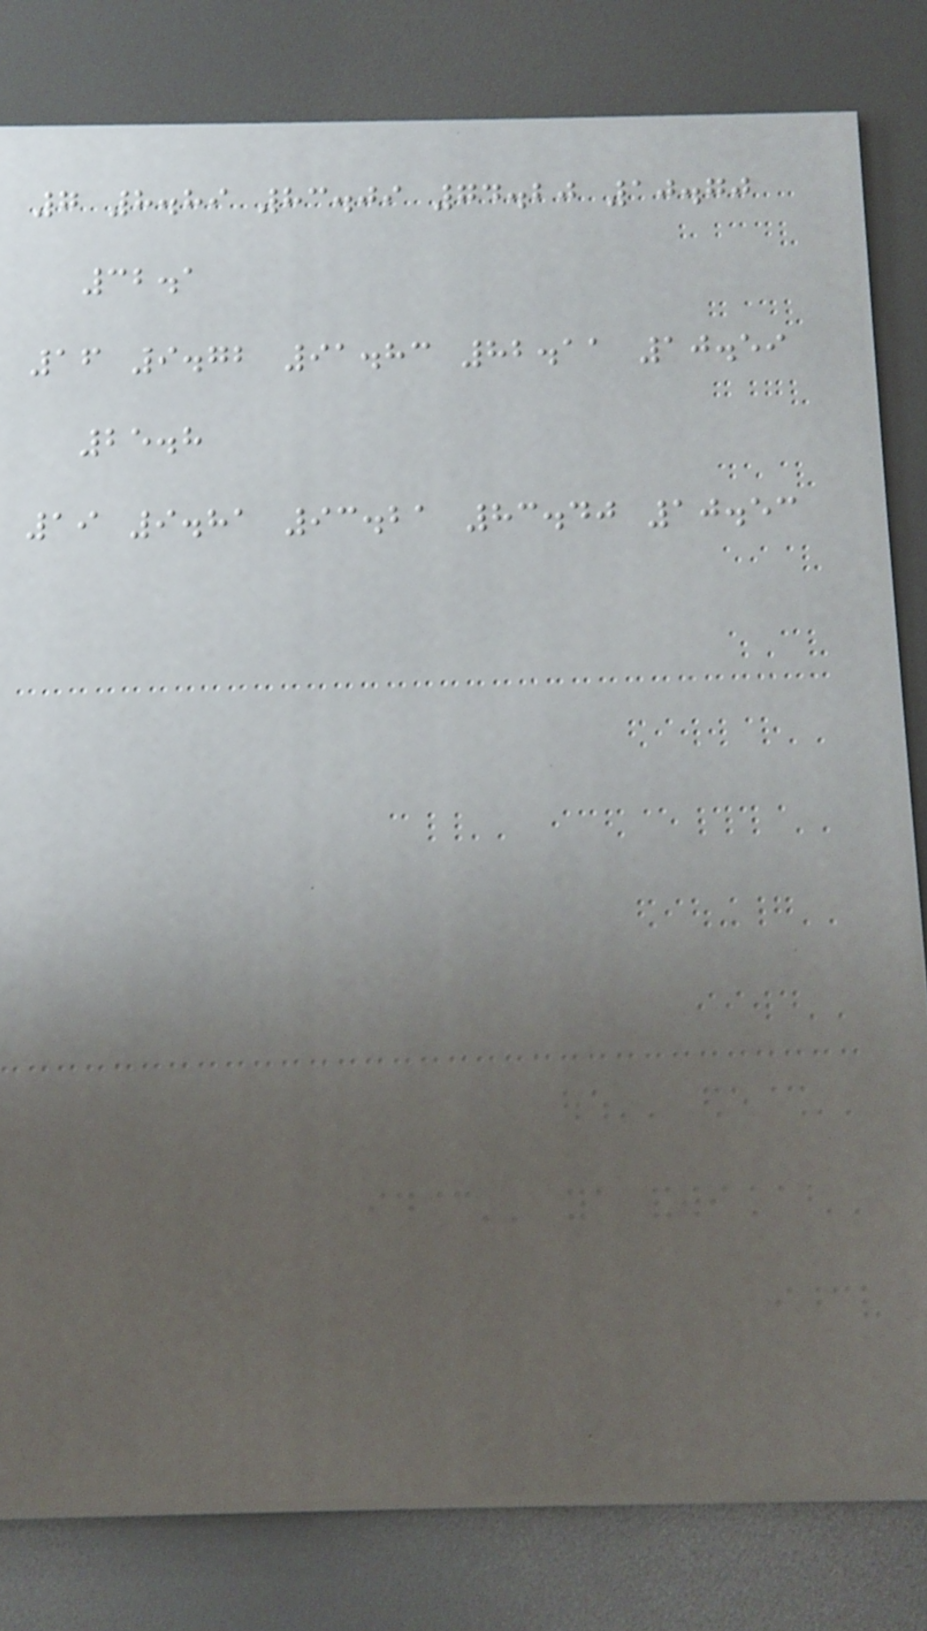7 8.89 83.09 74.20 10.70
32.1
16 9.72 91.83 82.11 10.59
25.8
19 9.81 93.21 83.40 10.53
